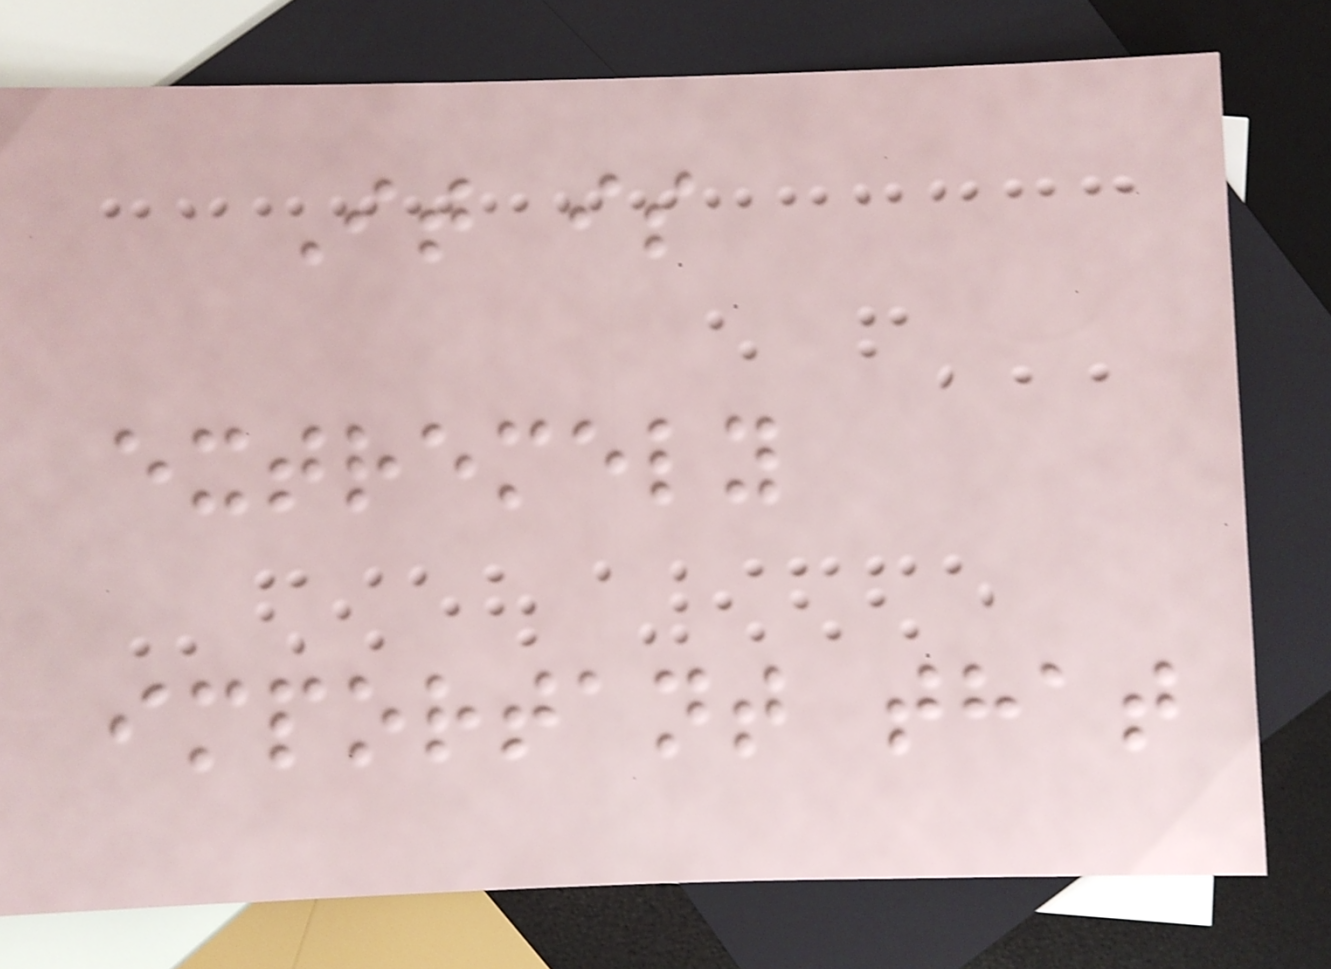It is
extremely
important that
